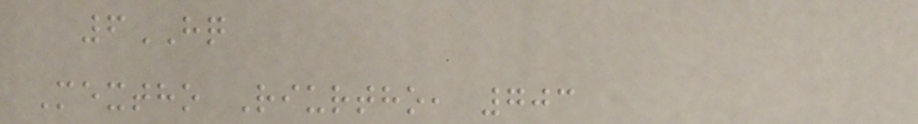6HQ
Mextho Riurtho, 703
